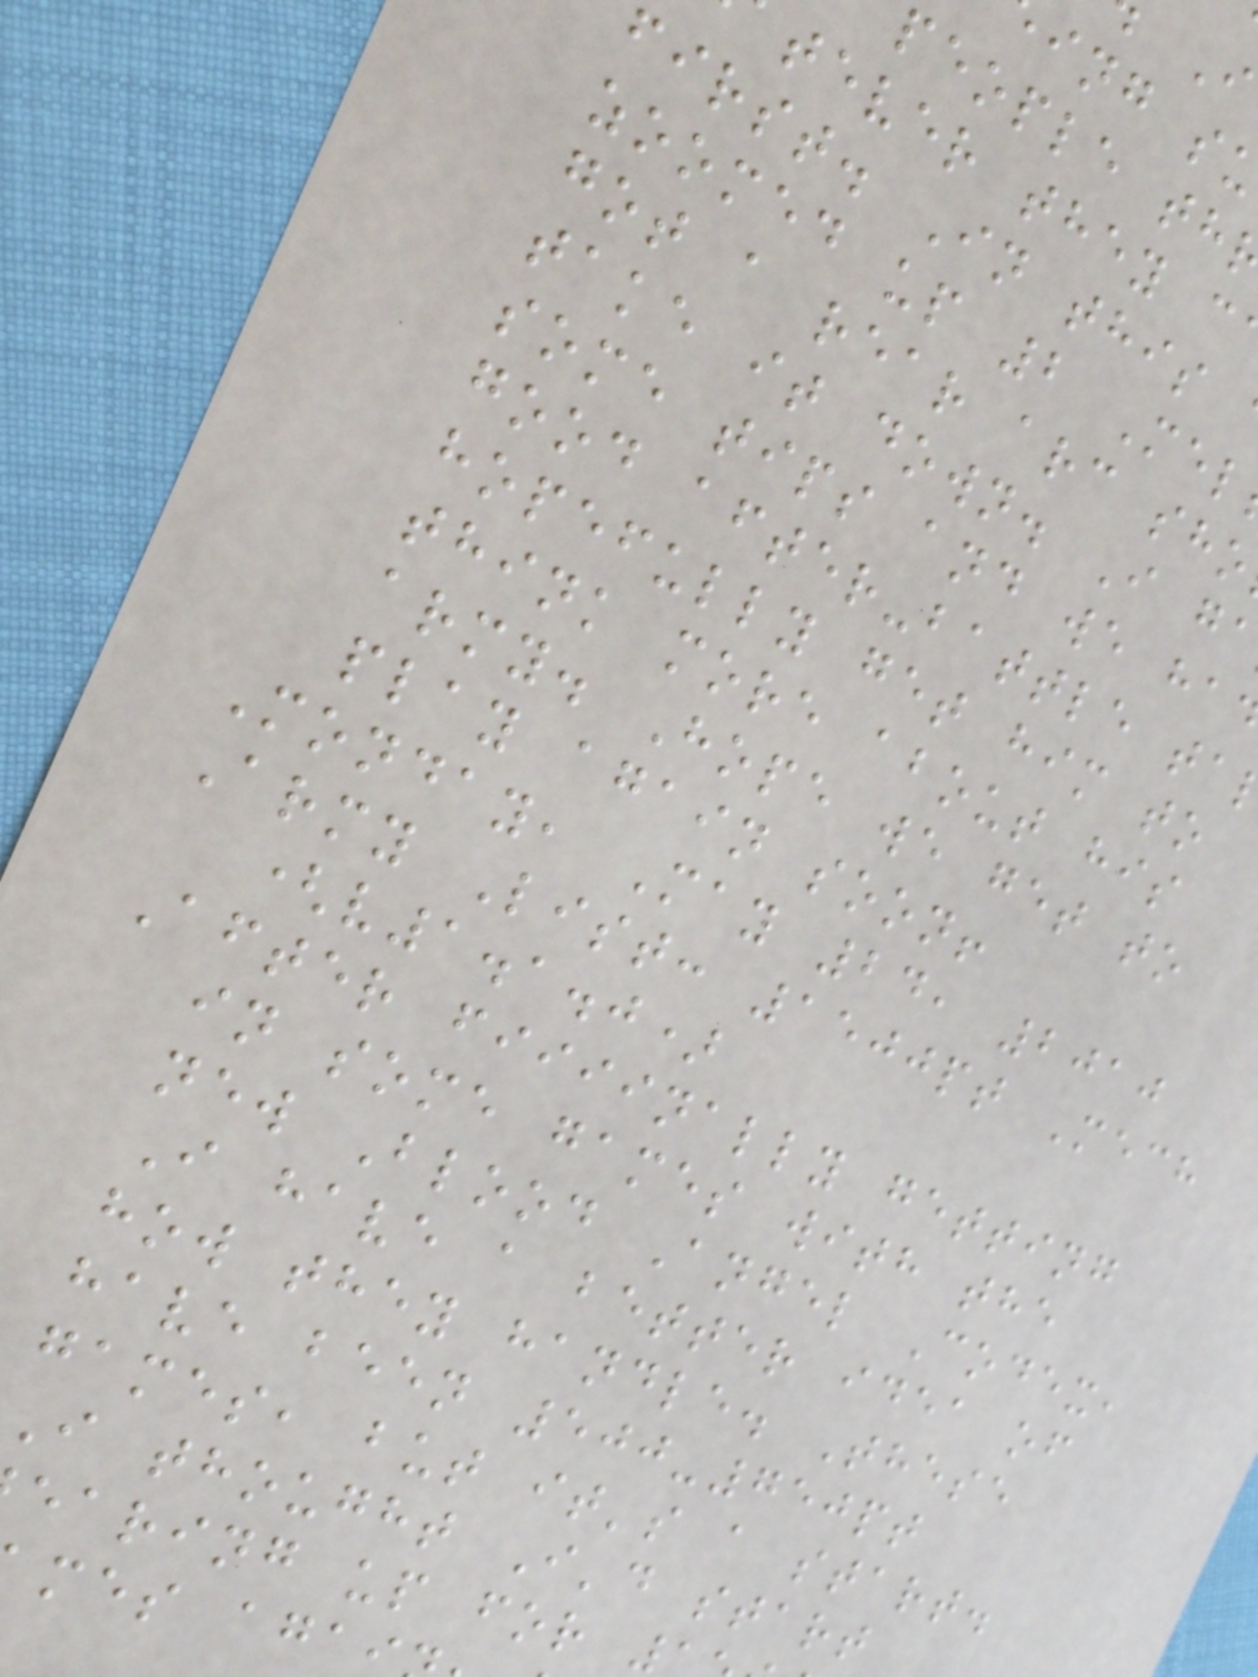people th
tever they c
first. In this
zoomed up 2 Mel
got a rear arc sho
take it down. I ga
some tips and we ha
good after-battle ta
hopefully get him to
think more about his
army. Hope we get to
play again soon!
Monday, May 24, 2010
Army List: 1500pt Mech
(v1.1.0)
After fiiiinally getting
in some games with the
new Blood Angel Codex,
I have a better idea of
how they handle. These
have been 500-750pt
games, but it's a start.
i thought I'd start
earing up for
mes aga
